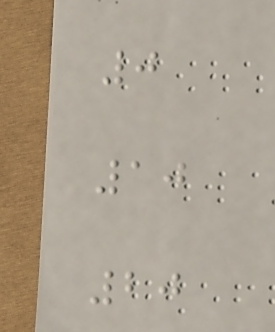0
10
20
